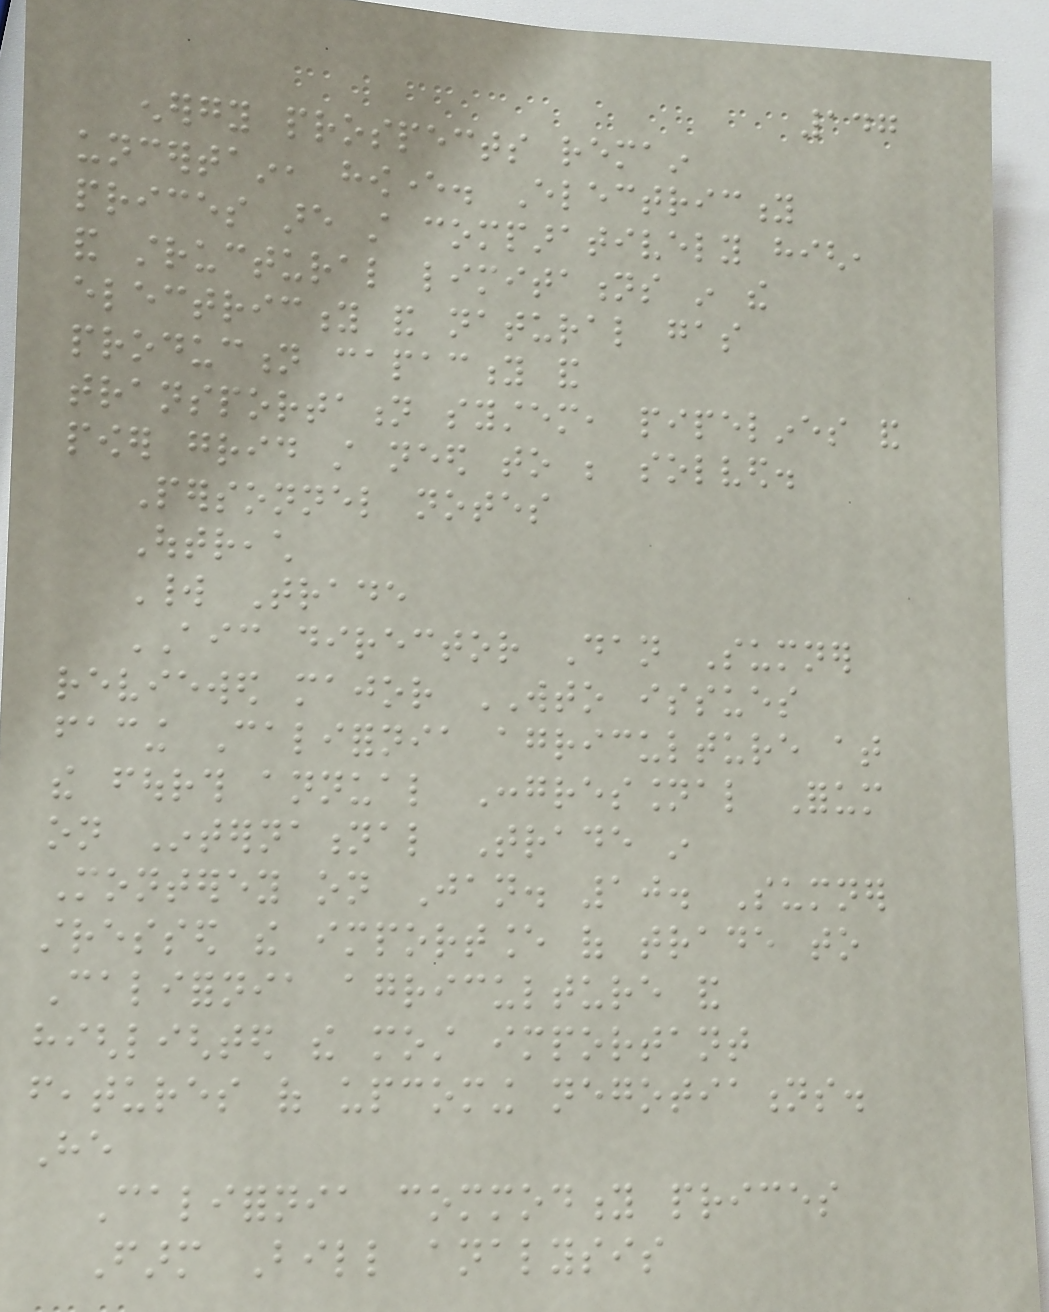147
energy prospects remain
uncertain, however. Electricity
prices are still comparatively high,
and structural limitations in the
electricity and natural gas
production capacity and
transportation system, pipelines and
power grid still need to be solved.
Personnel notes
Outreach
World Trade
AIC director Dan Sumner
reviewed major WTO issues
facing California agriculture at
the fourth annual Congressional Forum
on International Trade in
Monterey on Jan. 10. Sumner
stressed the importance of trade to
California agriculture and
highlighted the most important
features of upcoming negotiations.
He
California commodity prices
Farm Bill analysis
